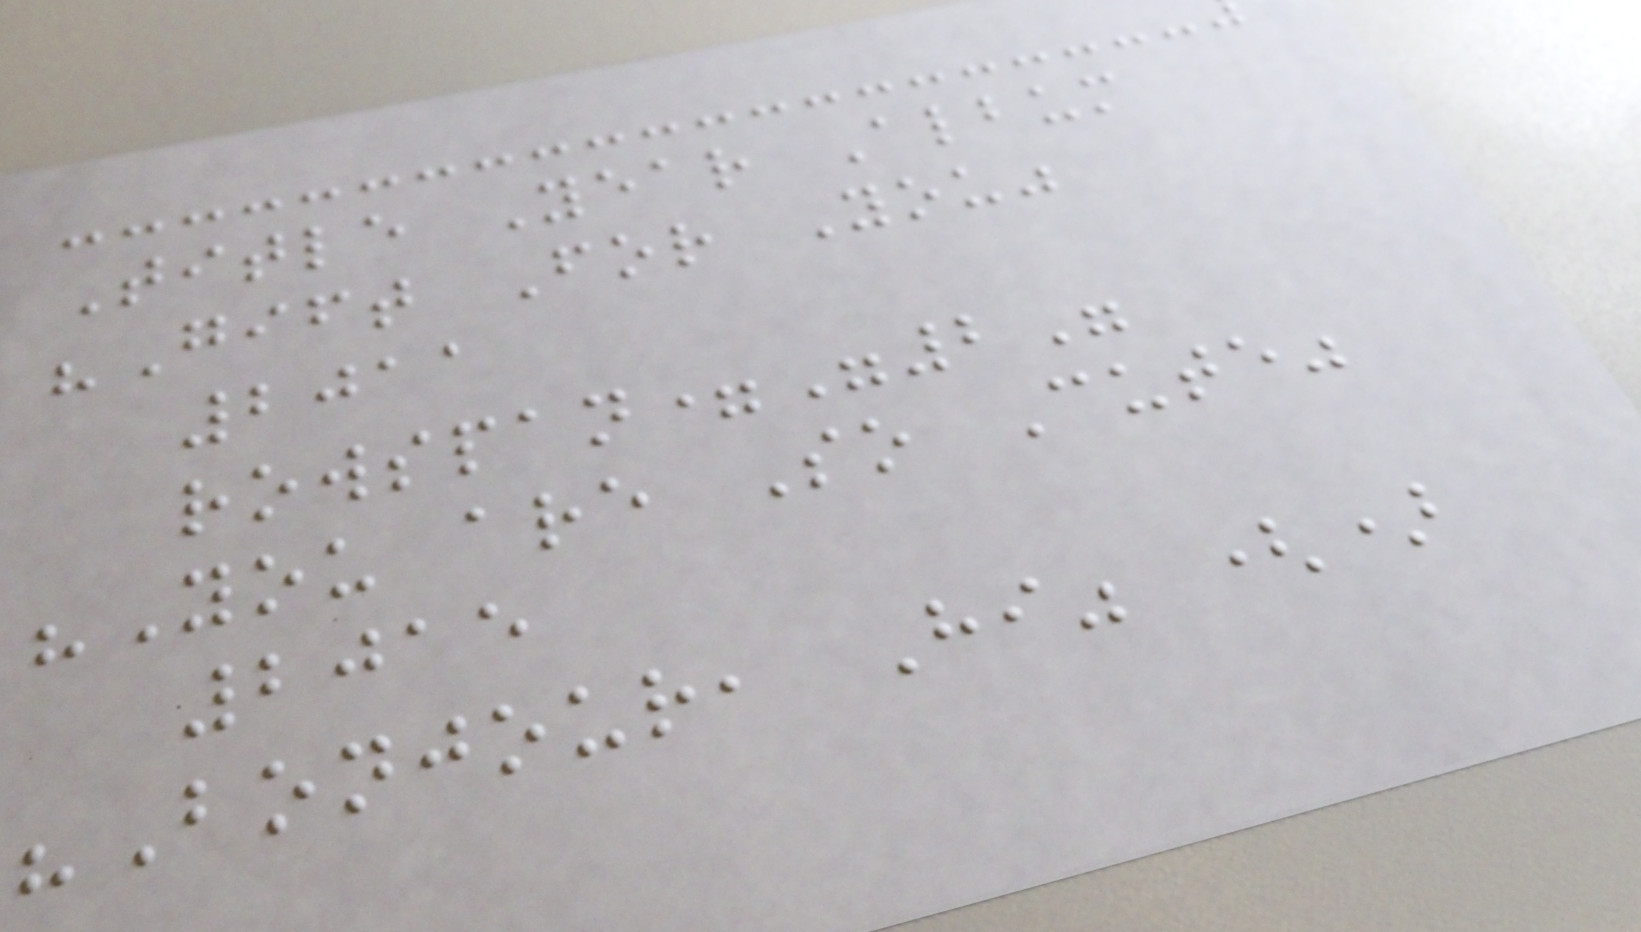Title Year Album
"Gift For You"
2011
rowspan="2"
"You are So Cute"
2015
"Bonjour, Hi" ()
